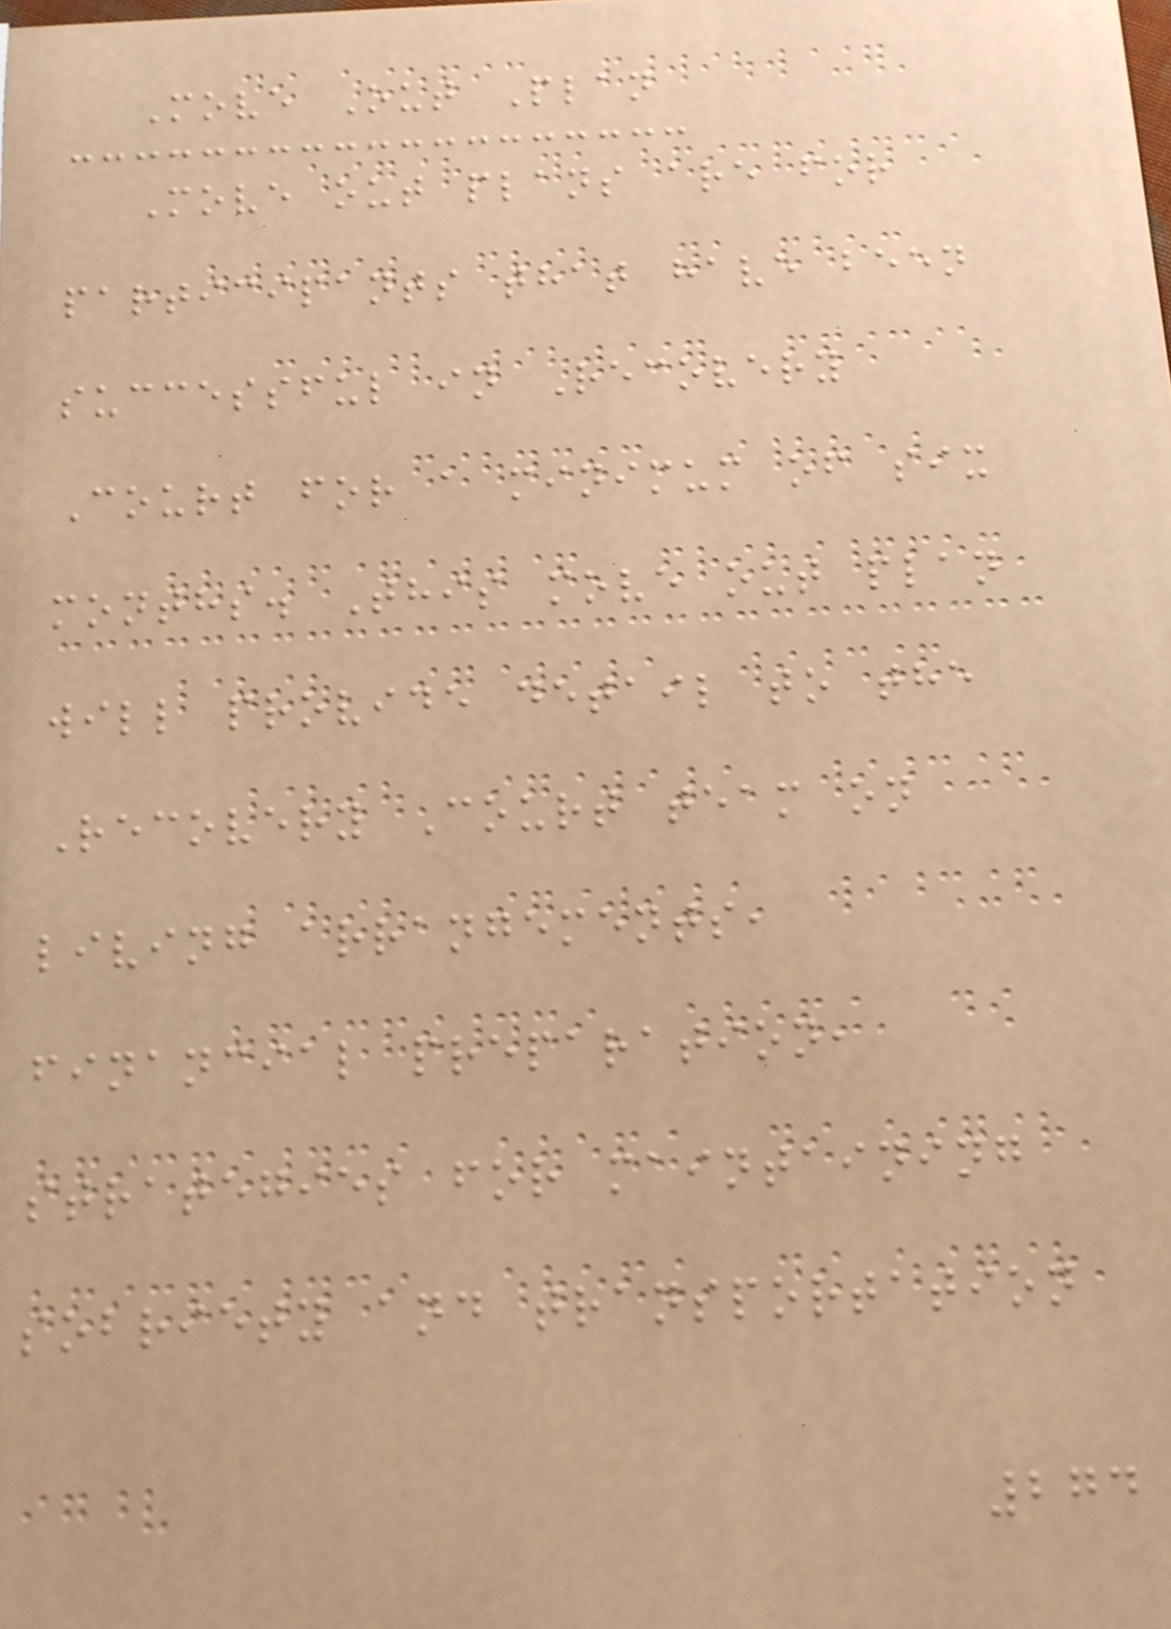Move Out Plan
Move out plans are for
participants that have been
successful in Recovery
Court for a minimum of six
months. This move out plan
will provide detail to the
Recovery Court team on
living arrangements,
financial preparation,
strategies for maintaining
sobriety and transportation
274
